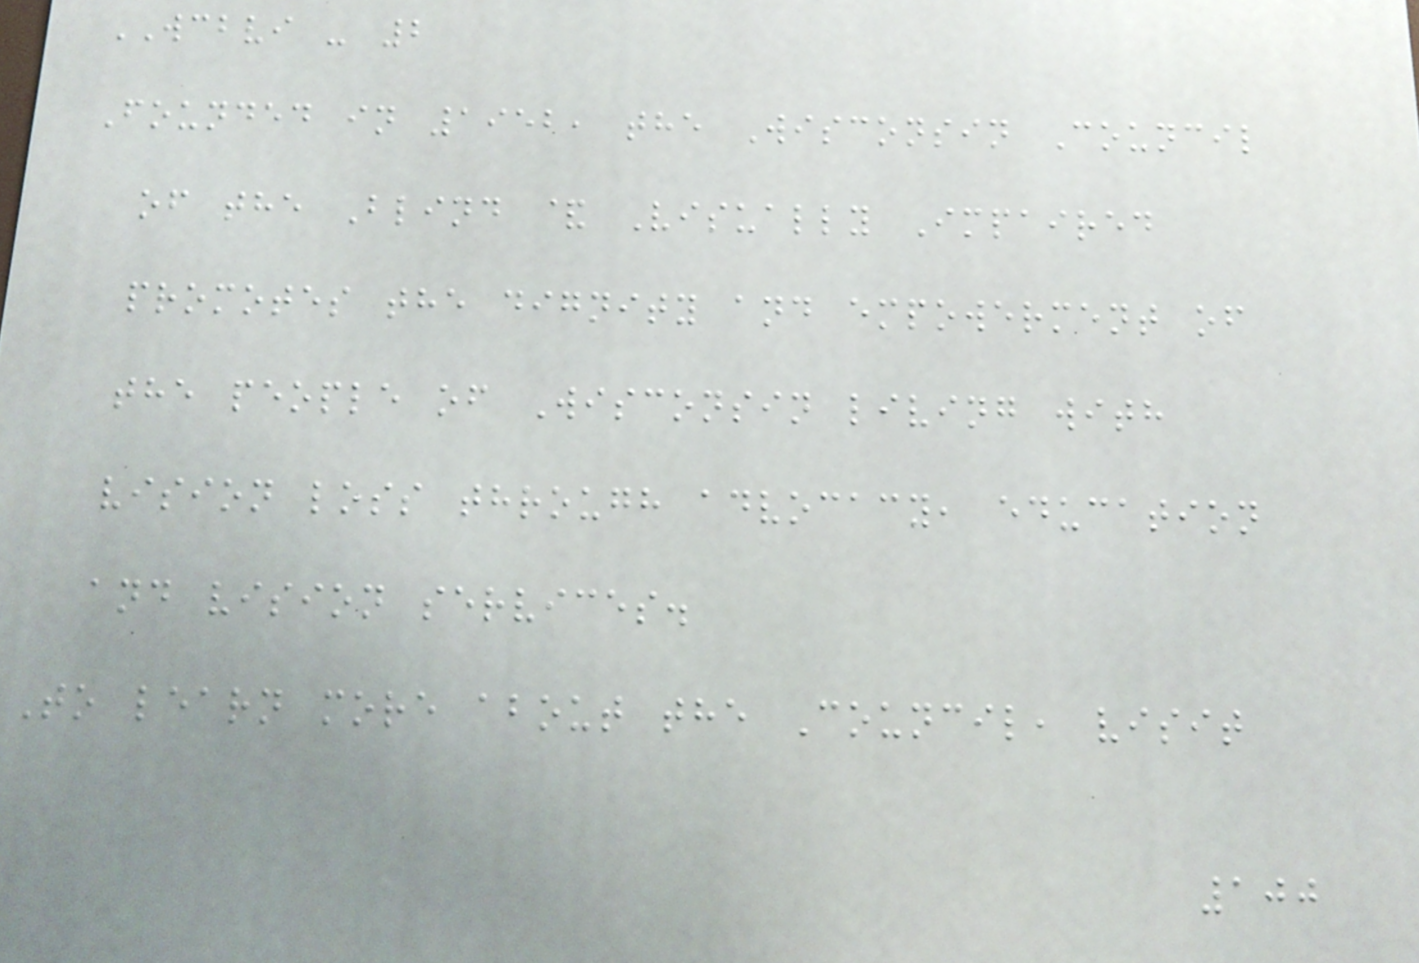WCBVI - 2
Founded in 1952, the Wisconsin Council
of the Blind & Visually Impaired
promotes the dignity and empowerment of
the people of Wisconsin living with
vision loss through advocacy, education
and vision services.
To learn more about the Council, visit
100
